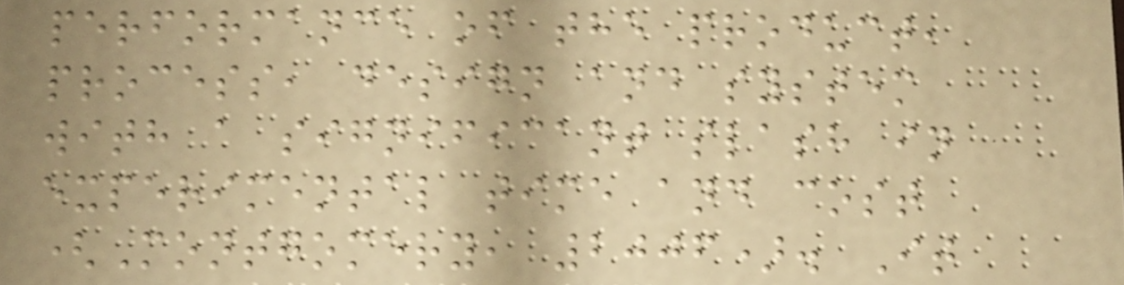performance of the product,
process, design and system
with a significant slash in
experimental time and cost
(Montgomery, 2006). It
